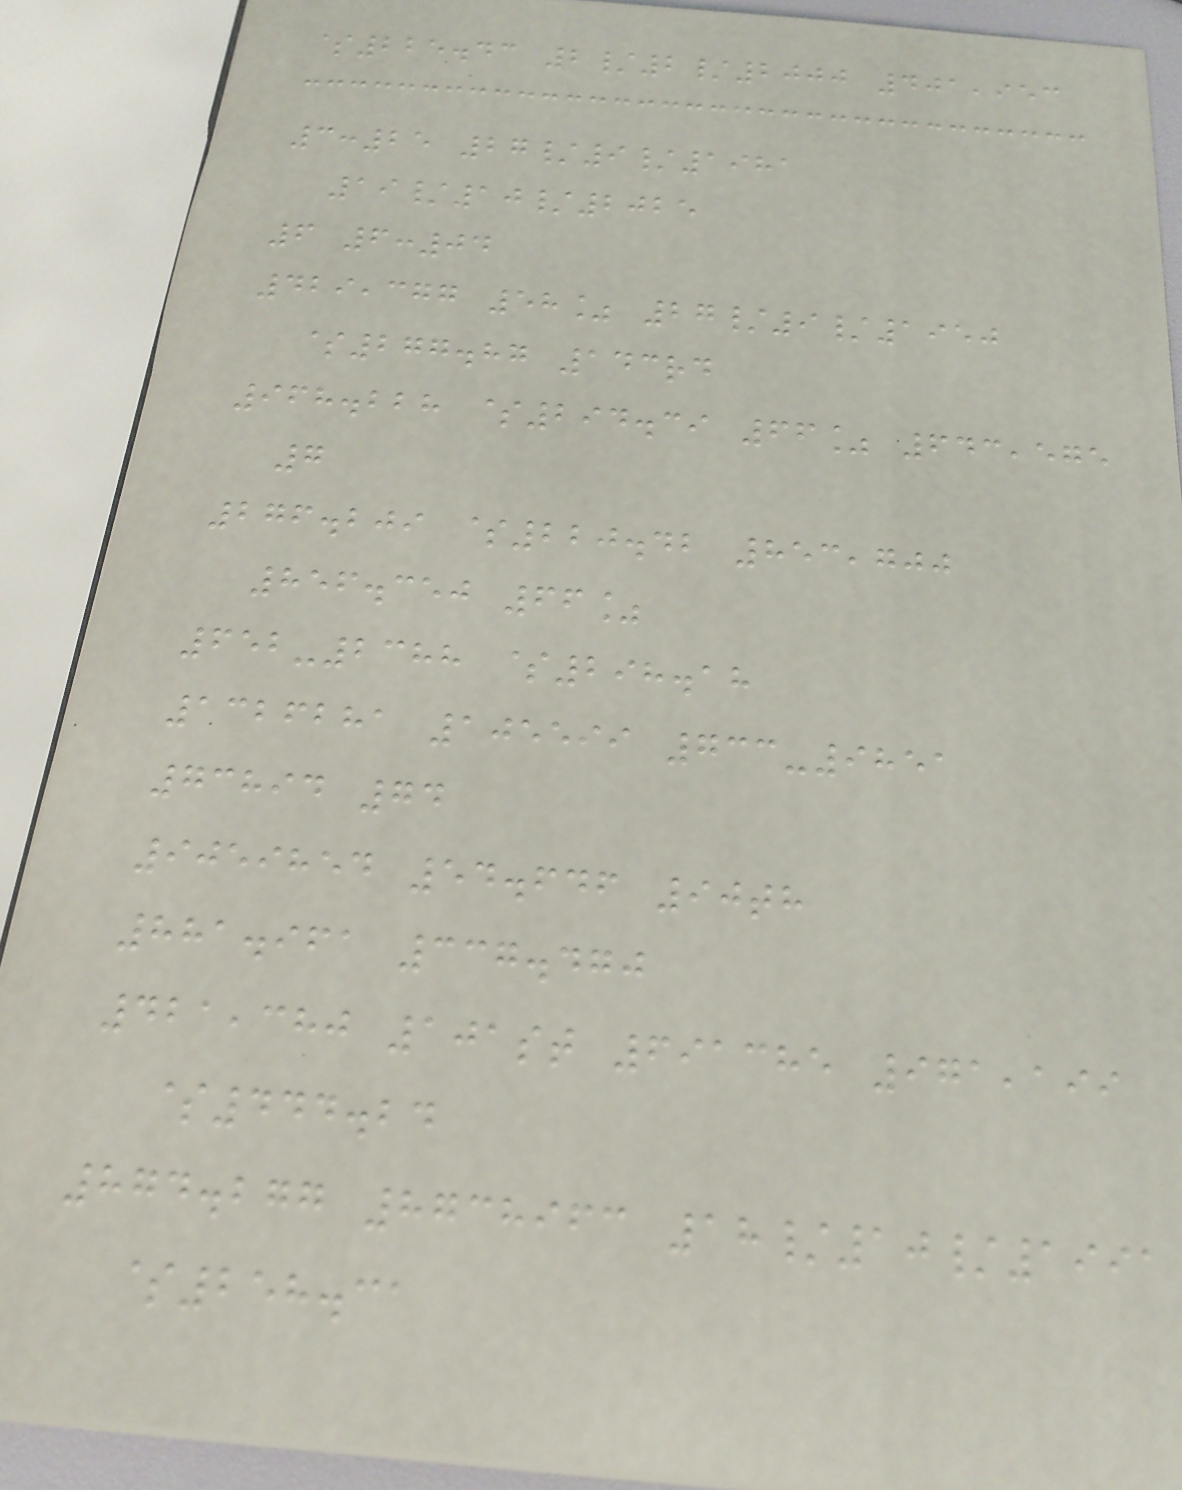$225.43 2/2/2000 401,953
3:25 27/9/1981
19/10/2025
6 6:04
429,377 58% 27/9/1950
$277.87 143rd
968.228 $294.39 66% 643,575
7
276.209 $220.42 853,700
856.350 66%
652-2388 $298.18
1326281 105599 733-9851
73894 74
9059854 54.646 90th
881.961 337.470
421,380 101st 691385 971,199
$444.24
874.277 8738963 18/10/1991
$258.31
